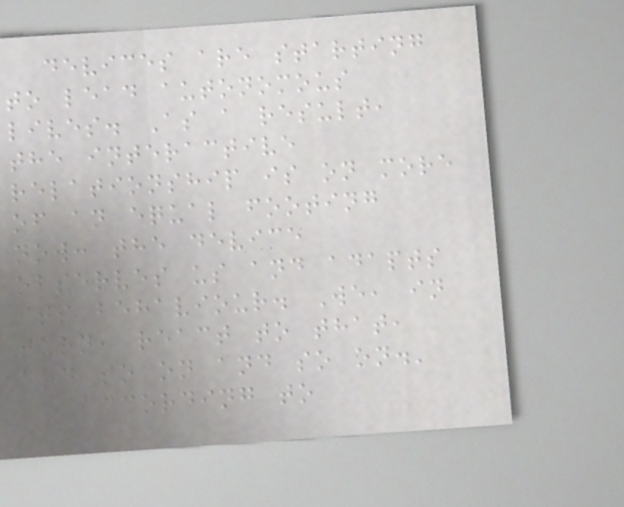devices are starting
to lead autonomous
lives. As a result,
the interactive
relationship is on more
of an equal footing
now: the device
observes us and adapts
its behaviour. We, in
turn, react to that,
and so on and so on.'
According to
